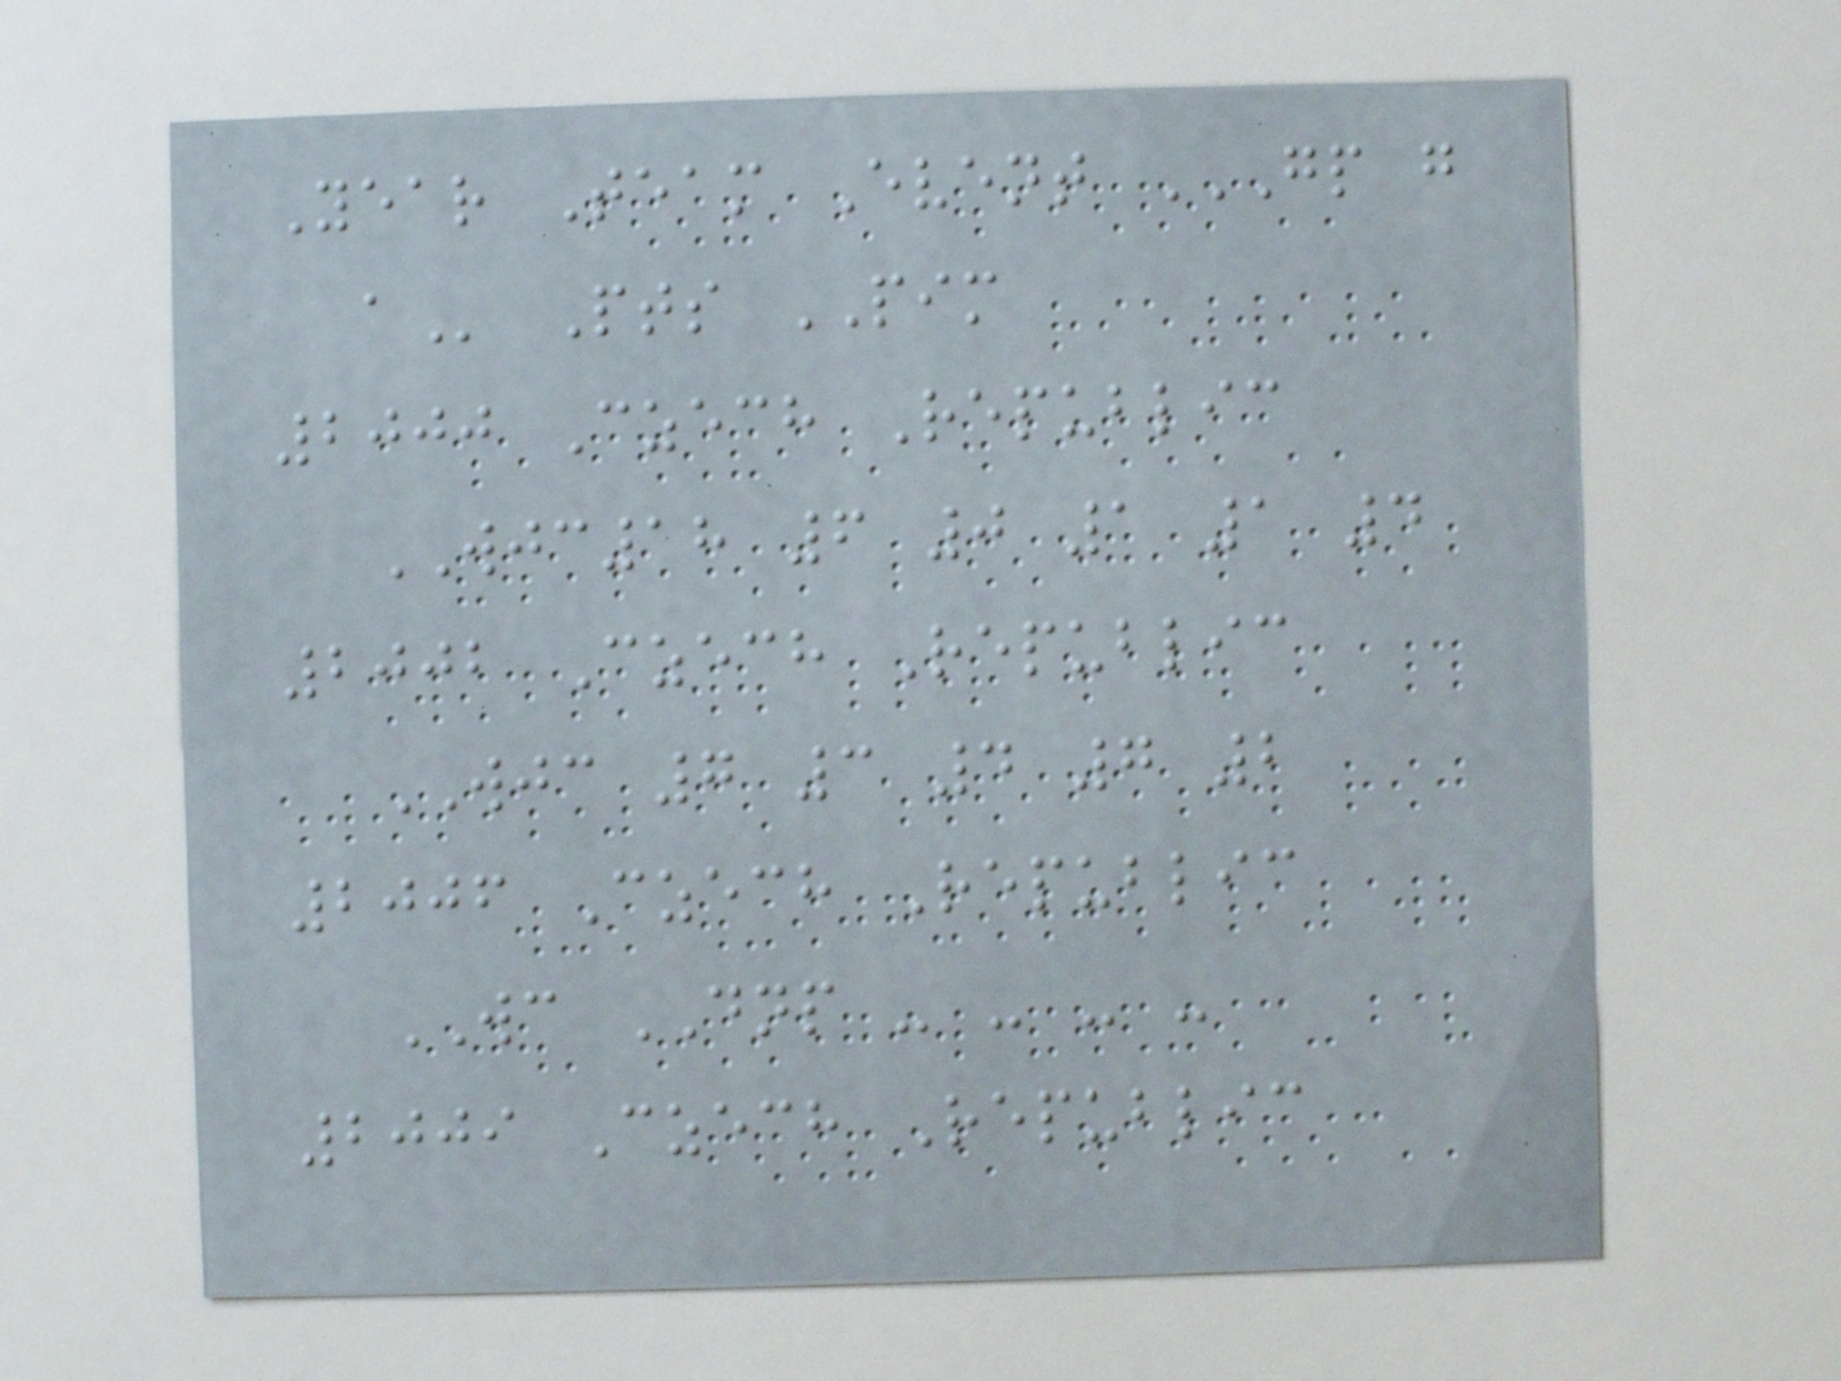Year Team Event GP G
A Pts PIM
2000 Czech Republic
WJC18 6 0 1 1 4
2002 Czech Republic
WJC 7 3 4 7 2
2006 Czech Republic
WC DNP - - - -
2009 Czech Republic
